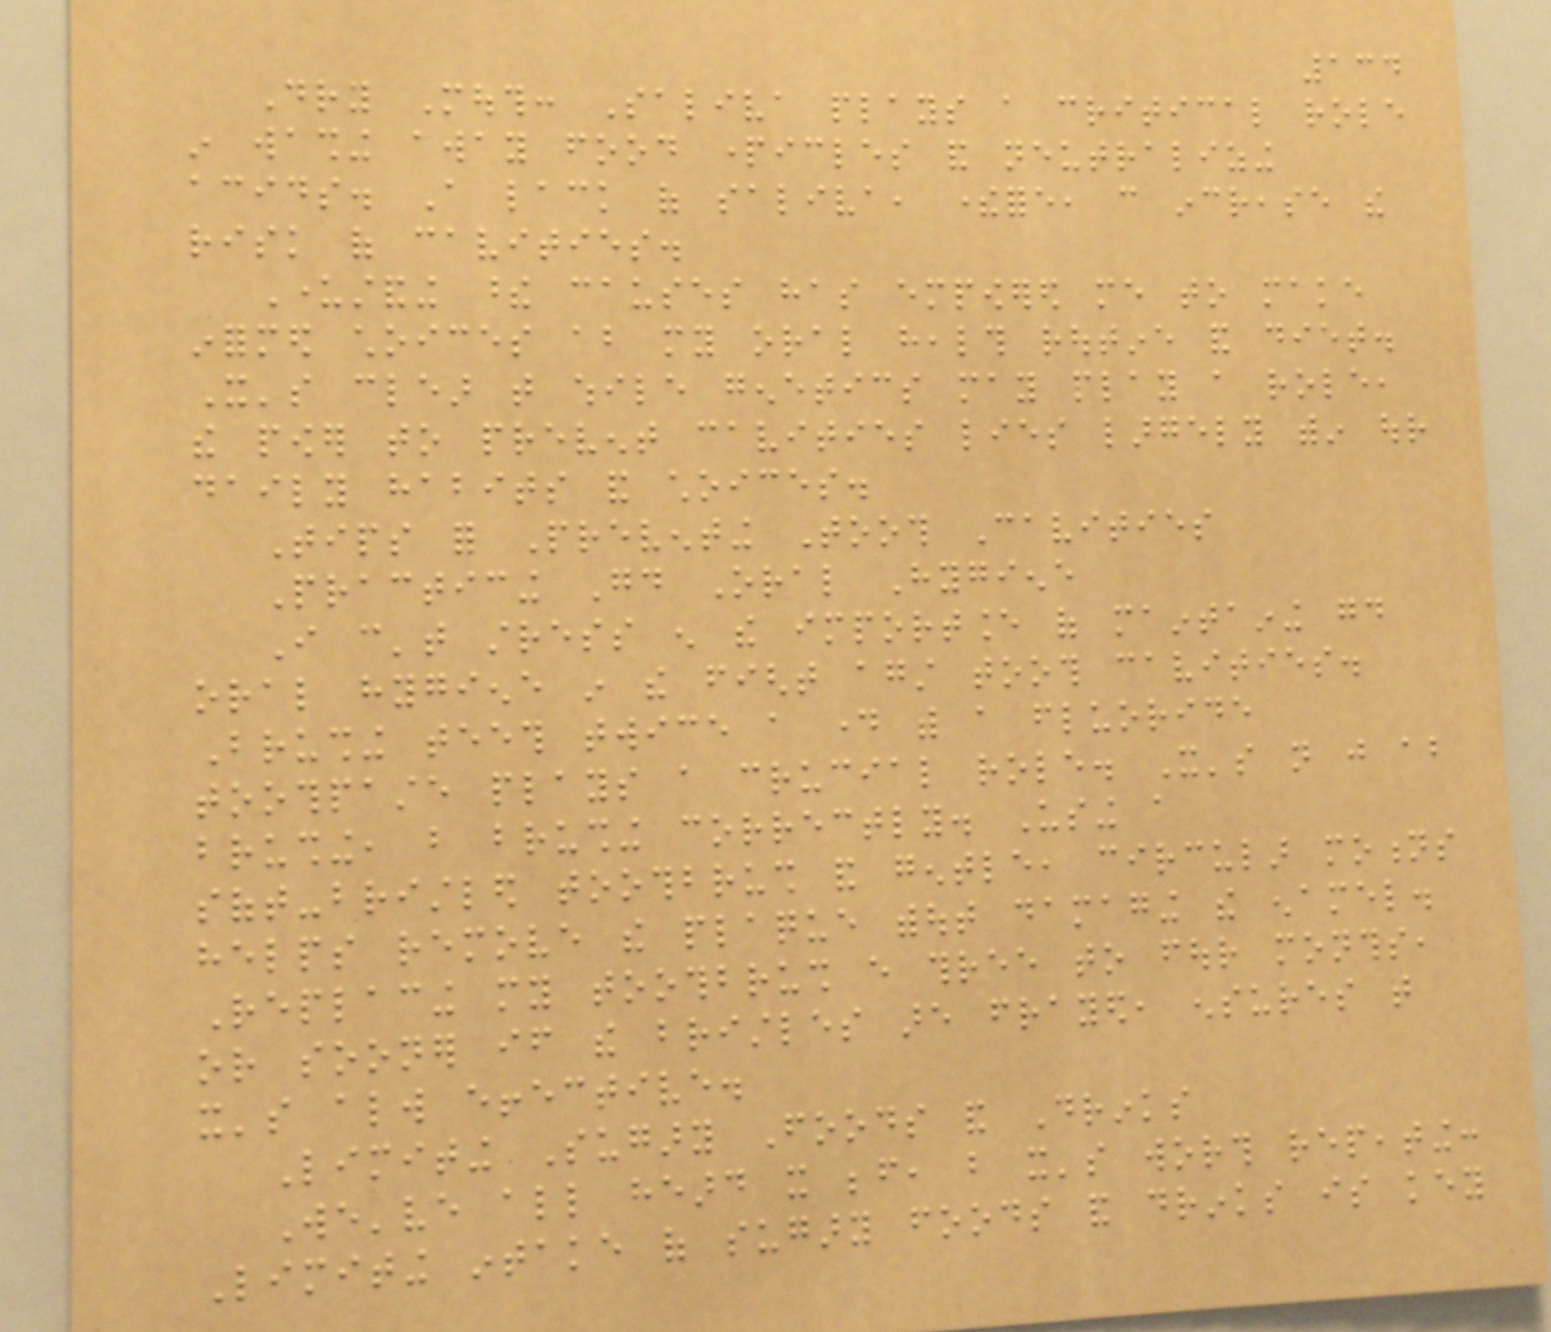134
Dry Mouth: Saliva plays a critical role
in washing away food particles and neutralizing
acids. A lack of saliva, therefore, can increase the
risk of cavities.
Understanding these causes has empowered me to make
informed choices about my oral health routine and diet.
It's clear that while genetics may play a role,
the power to prevent cavities lies largely within our
daily habits and choices.
Tips for Preventing Tooth Cavities
Practicing Good Oral Hygiene
I can't stress enough the importance of maintaining good
oral hygiene in the fight against tooth cavities.
Brushing teeth twice a day with a fluoride
toothpaste plays a crucial role. It's not just about
brushing, but brushing correctly. Using a
soft-bristled toothbrush and gentle, circular motions
helps remove the plaque without damaging the enamel.
Replacing my toothbrush every three to four months,
or sooner if the bristles are frayed, ensures that
it's always effective.
Limiting Sugary Foods and Drinks
We've all heard it before, but it's worth repeating:
Limiting intake of sugary foods and drinks is key
